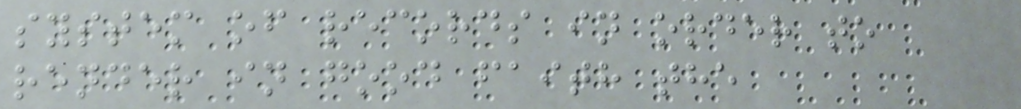system of records in order to
render in good faith the
